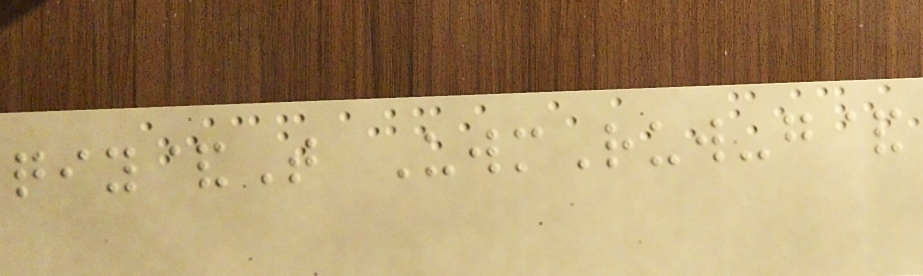qiy&T UwmRuw-g&
